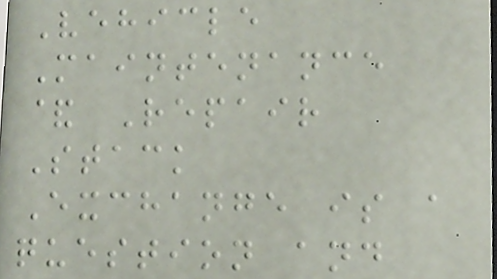Vehicle
Maintenance
& Repair
Stack
Exchange is a
question and
